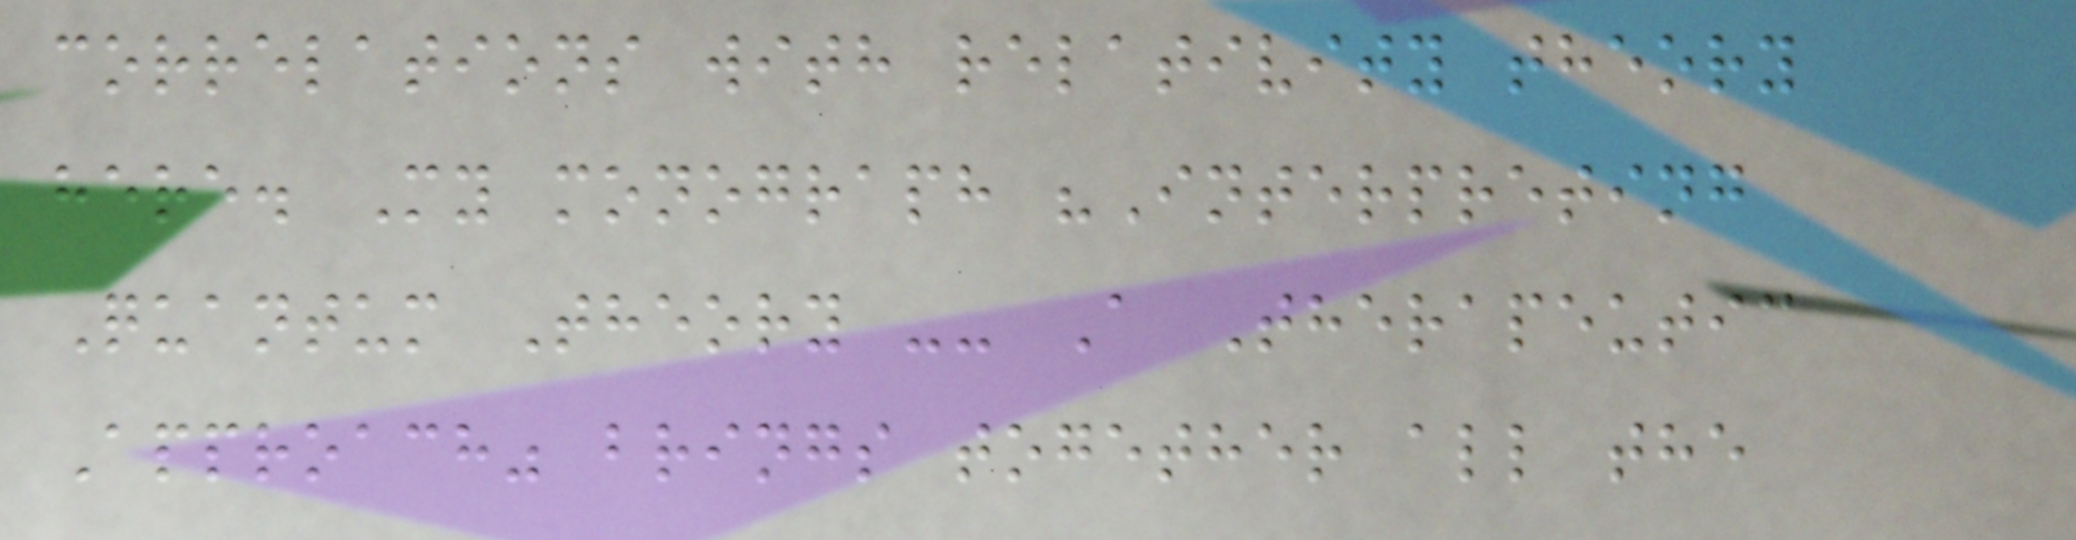correlations with relativity theory
here. My monograph "Interpreting
Quantum Theory -- A Therapeutic
Approach" brings together all the
